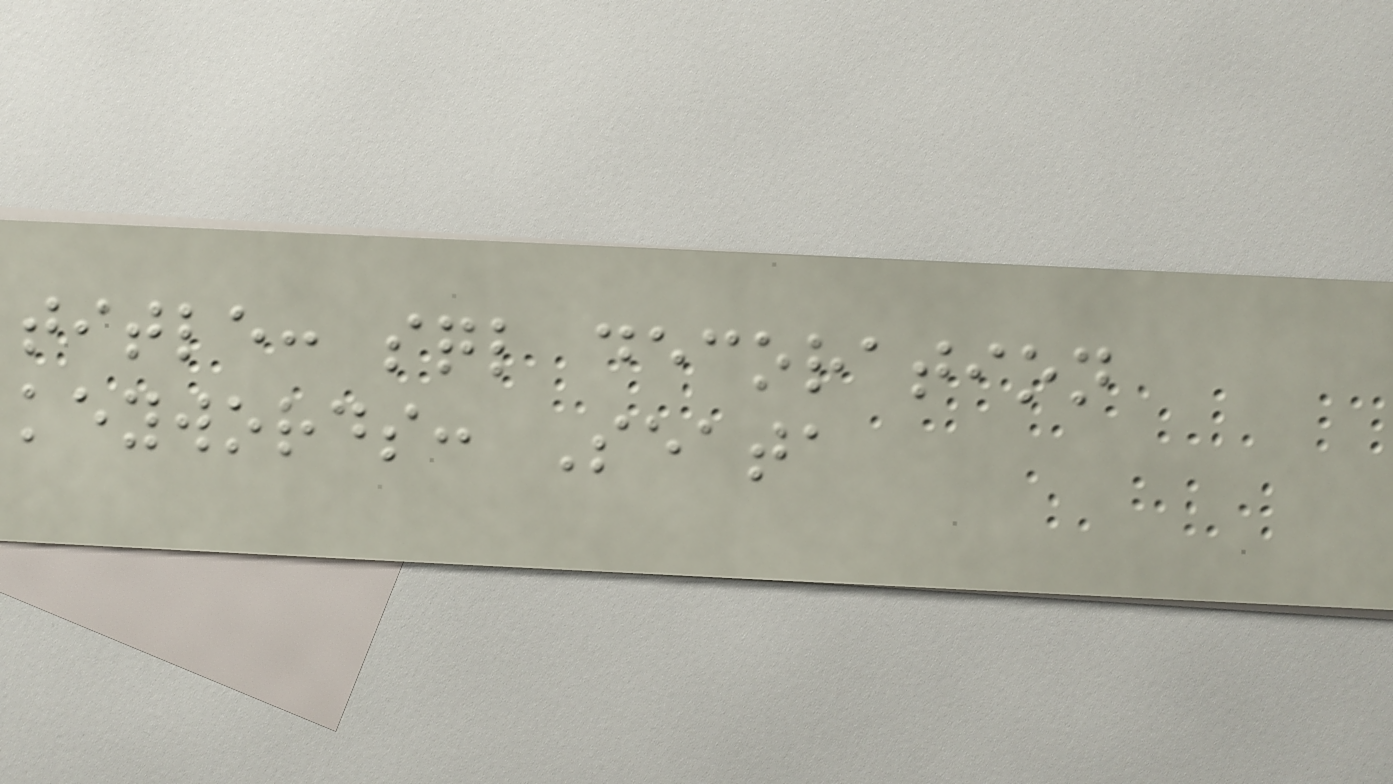title: sql decoration
keywords: Seata
